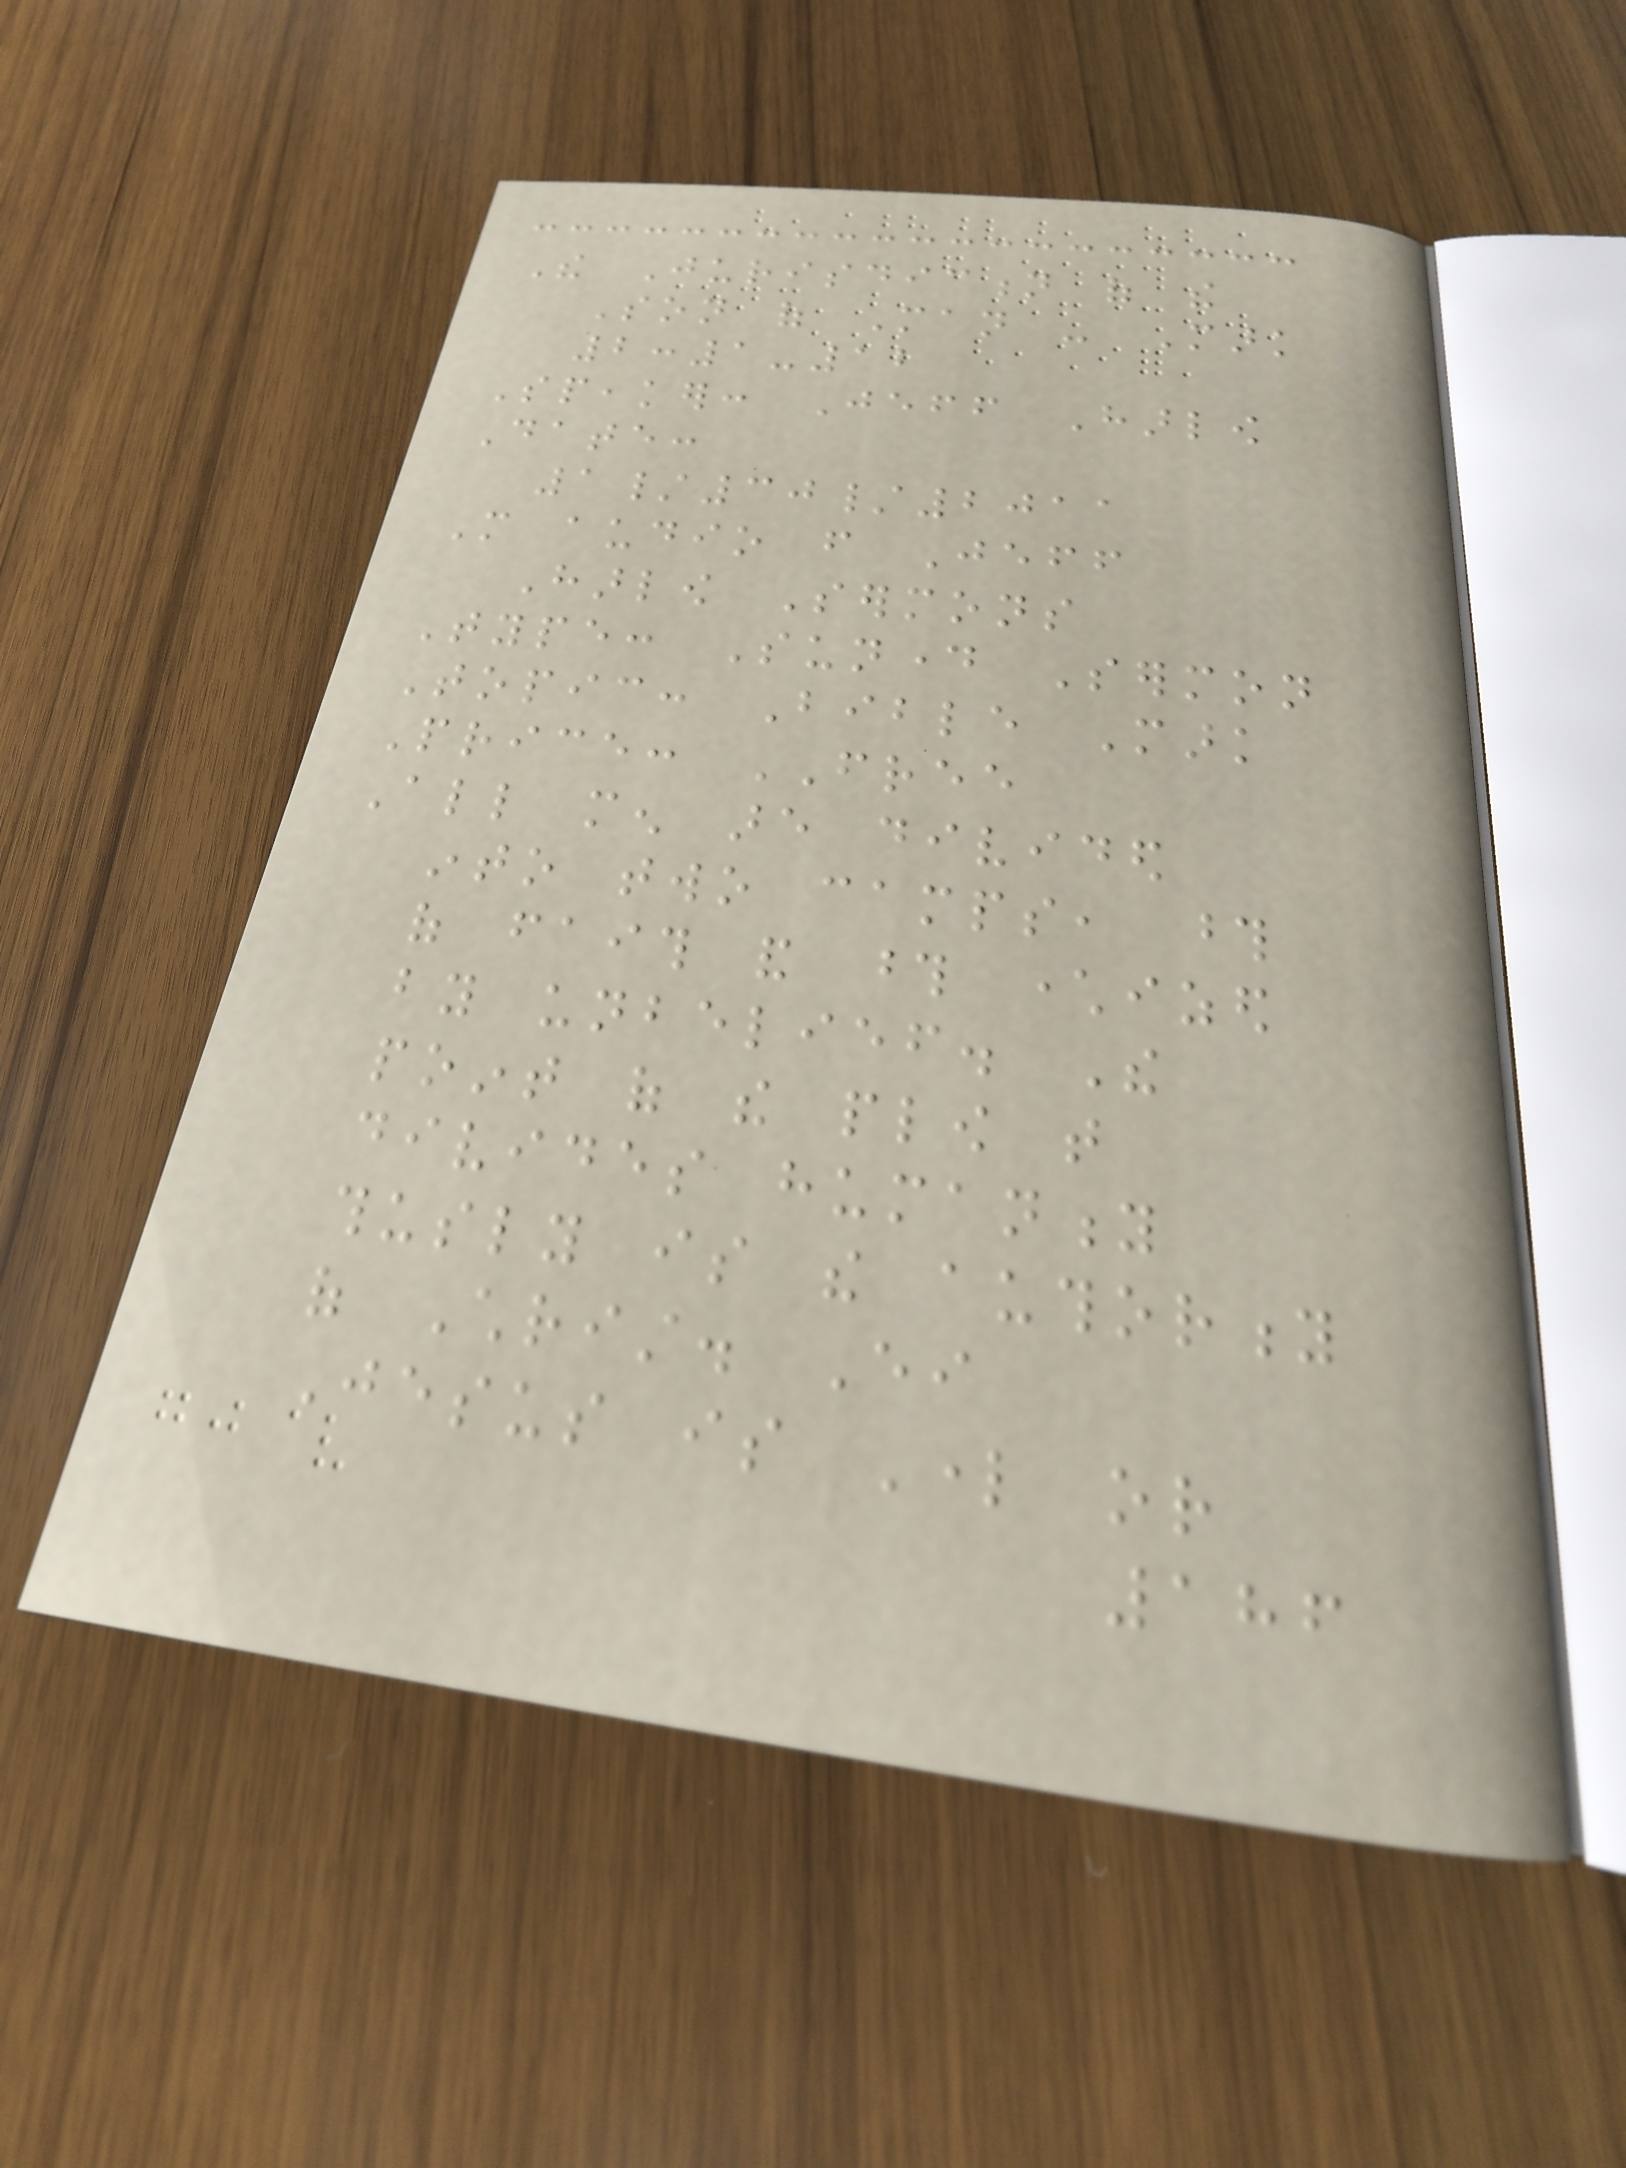The Jurisdiction of the
Son of Man - Mark
2:1-12
Speaker: Jeff Harlow
Date:
1/30/2011
More audio from Jeff
Harlow Sermons
Type: Sunday Sermon
Topic: Bible Mark
Price: FREE
All men are divided
into two camps, those
of faith and those characterized
by unbelief. The
point of the plow that
divides humanity
thusly is the authority
of Christ. Either
Jesus is Lord or
186
